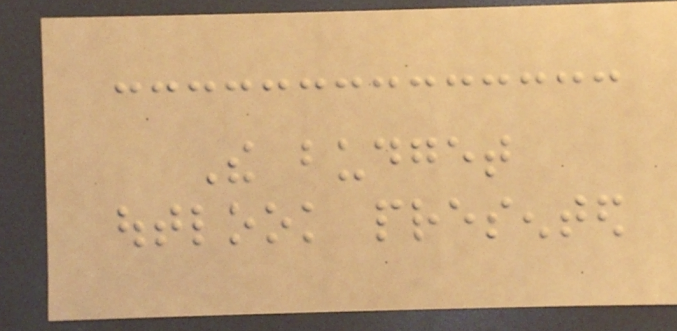The budget
outlook presented
